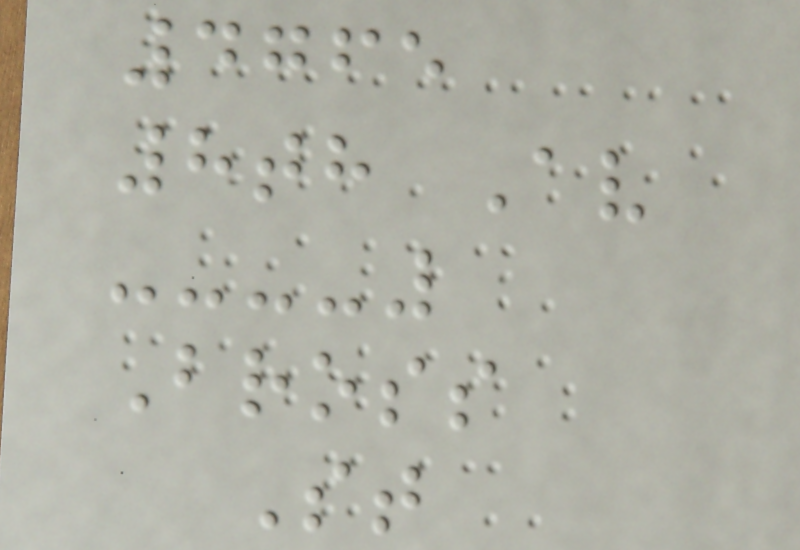4765
8th Av
Bross
St
